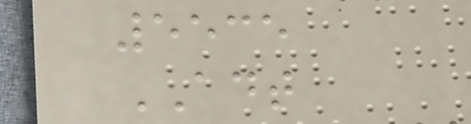5535
ADT
